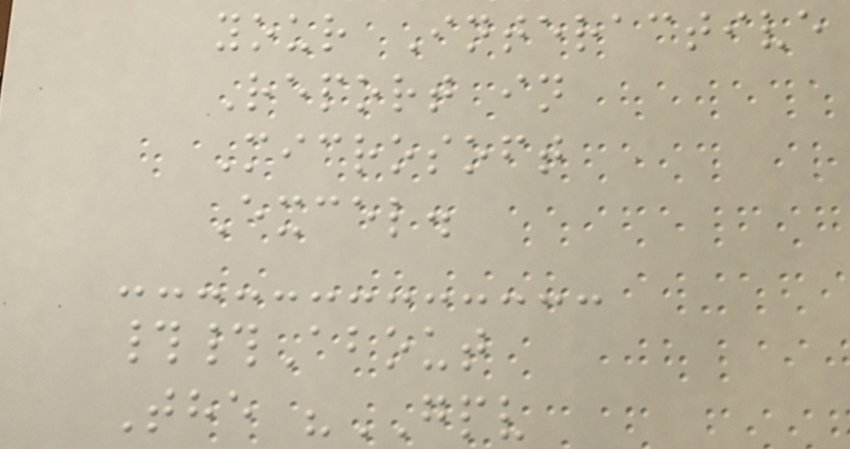your Interactive
Report in
Microsoft
Excel.
##About
The "GPV
